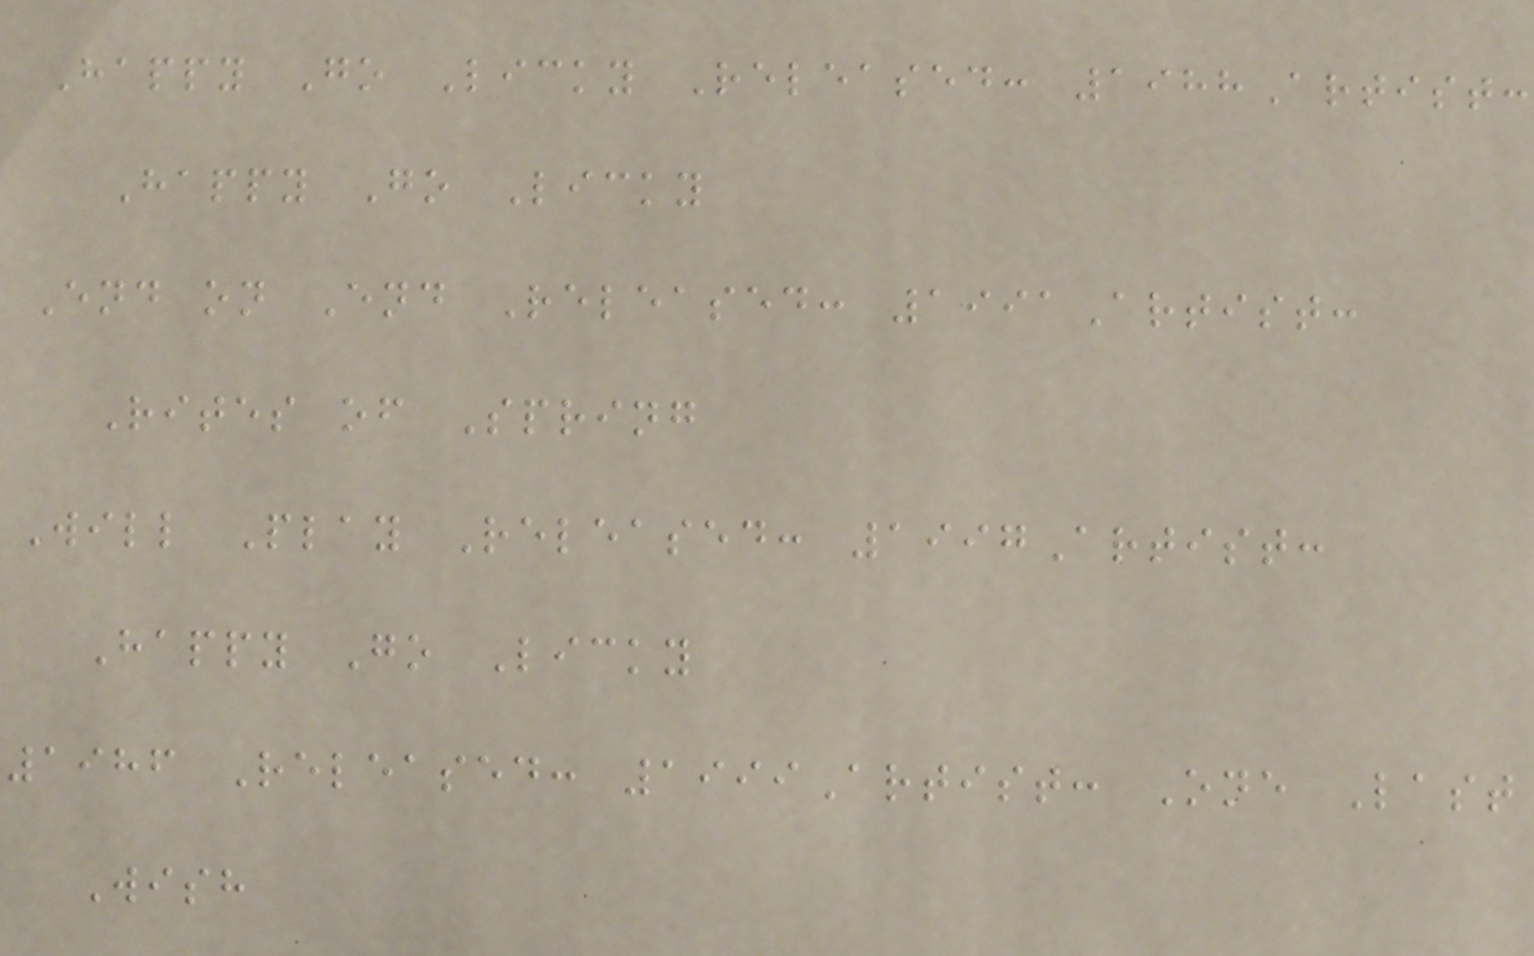Happy Go Licky Released: 1988Artist:
Happy Go Licky
End on End Released: 1991Artist:
Rites of Spring
Will Play Released: 1997Artist:
Happy Go Licky
1986 Released: 1999Artist: One Last
Wish
